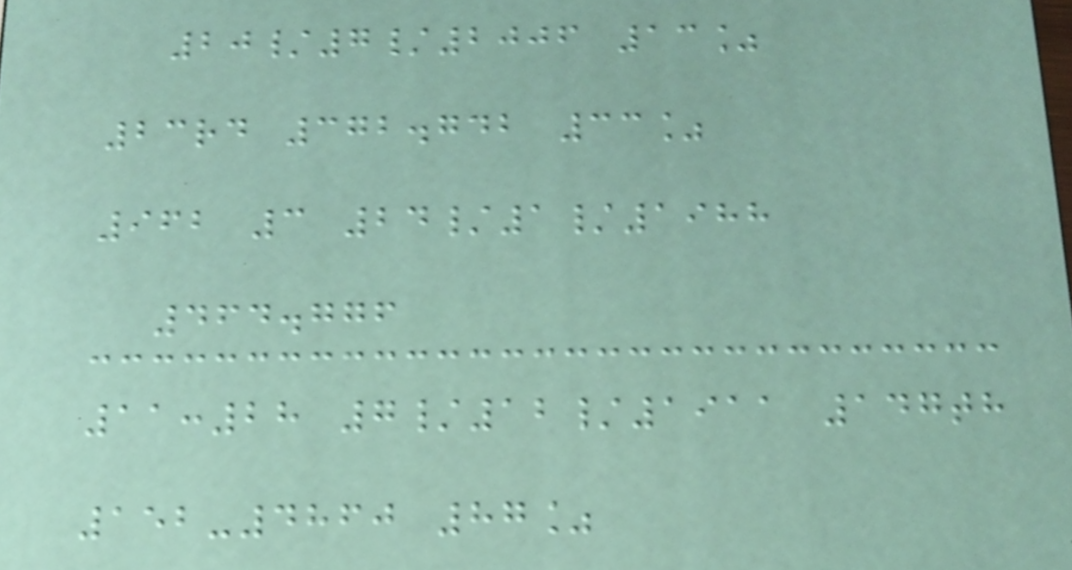20/7/2006 13%
23rd 372.742 33%
962 3 24/1/1988
464.776
11:28 7/12/1911 147th
152-4860 87%
